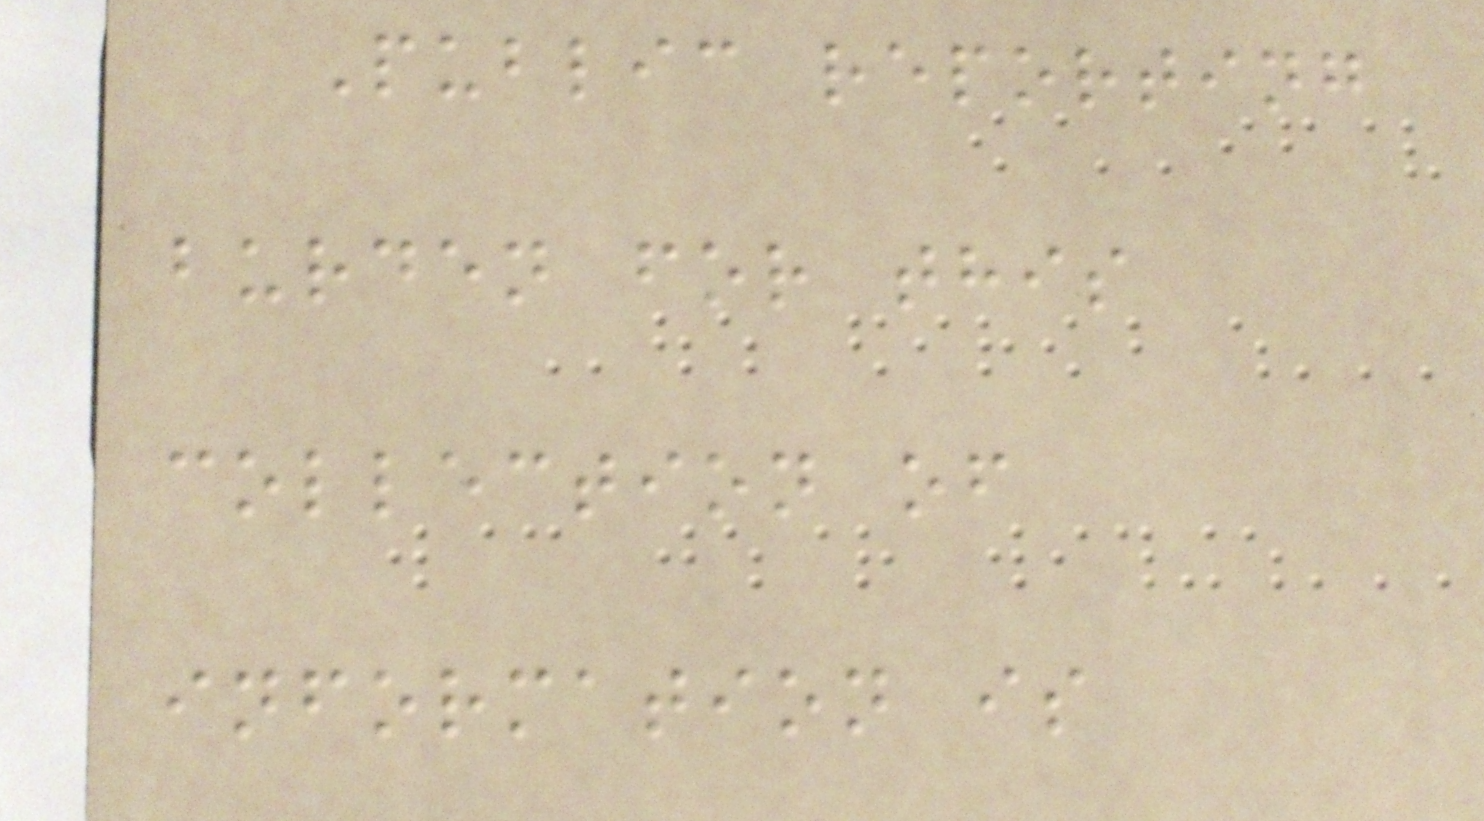Public reporting
burden for this
collection of
information is
